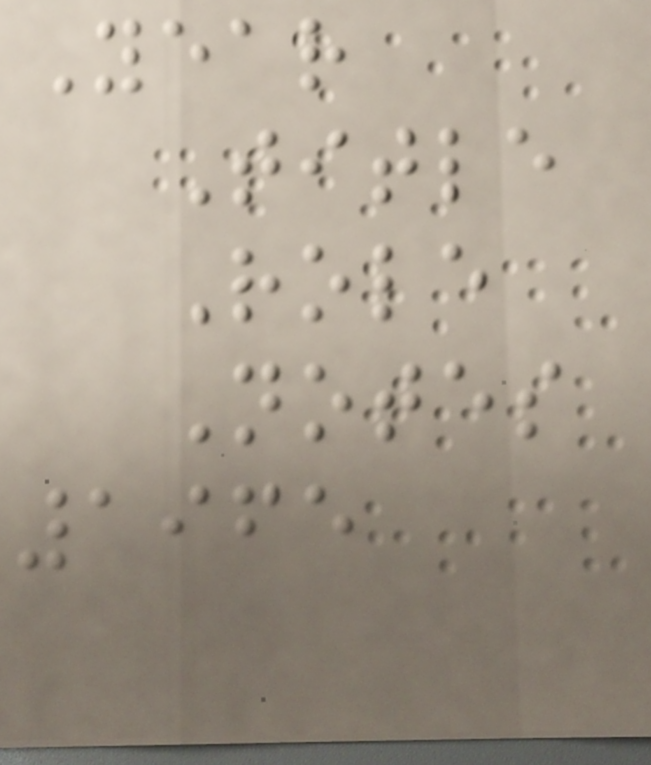Year
Title
Role
Notes
1965
